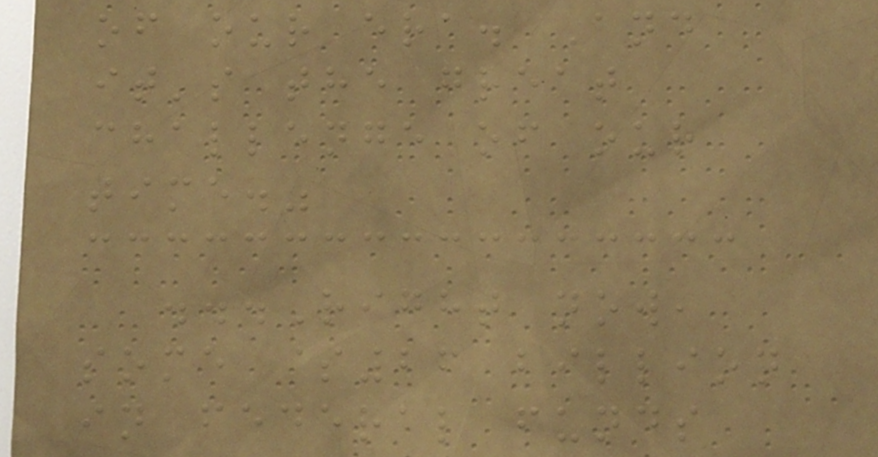of our era. And
it's the great
challenge of our
time."
...Right now,
some $26 billion
in federal funds
